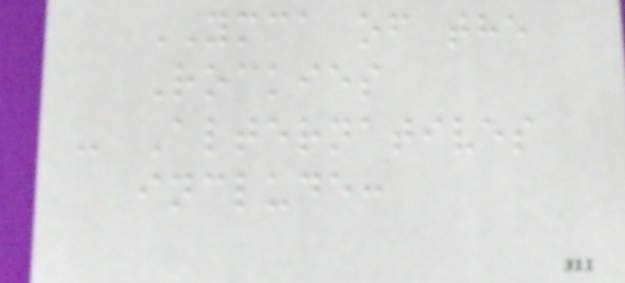YMCA of the
Rockies
- Alternatives
include:
